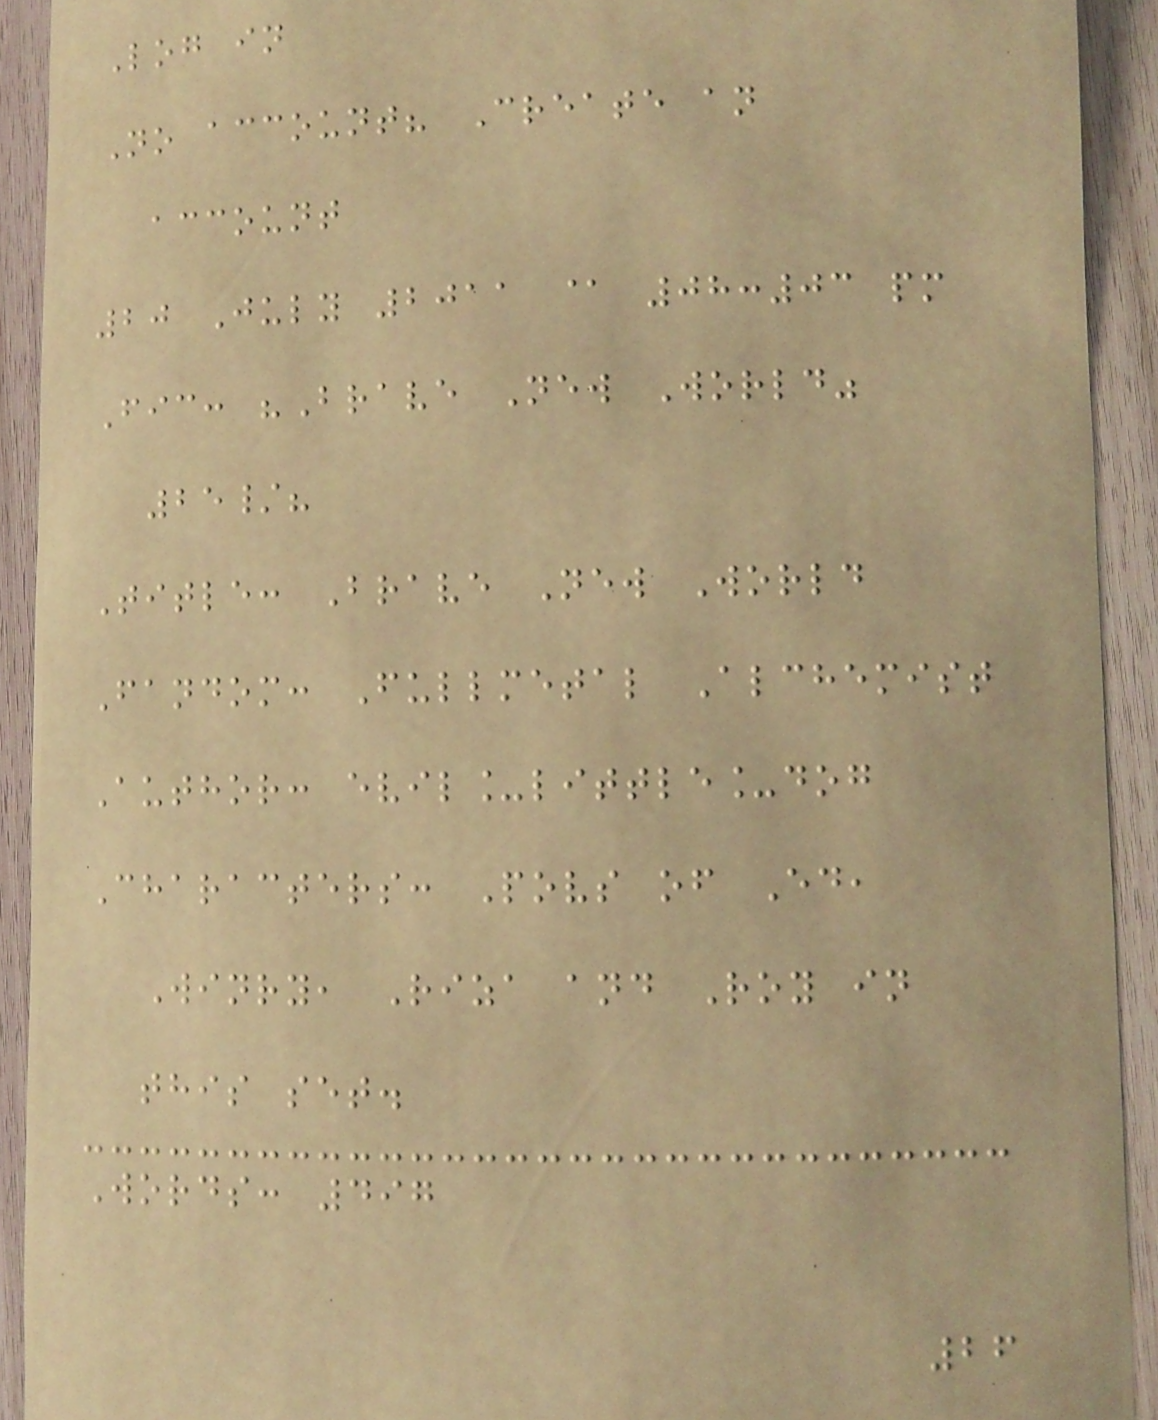Log in
No account? Create an
account
20 July 2011 @ 08:03 pm
Fic: "Brave New World"
25/?
Title: Brave New World
Fandom: Fullmetal Alchemist
Author: evil_little_dog
Characters: Povs of Ed,
Winry, Riza and Roy in
this set.
Words: 497
26
